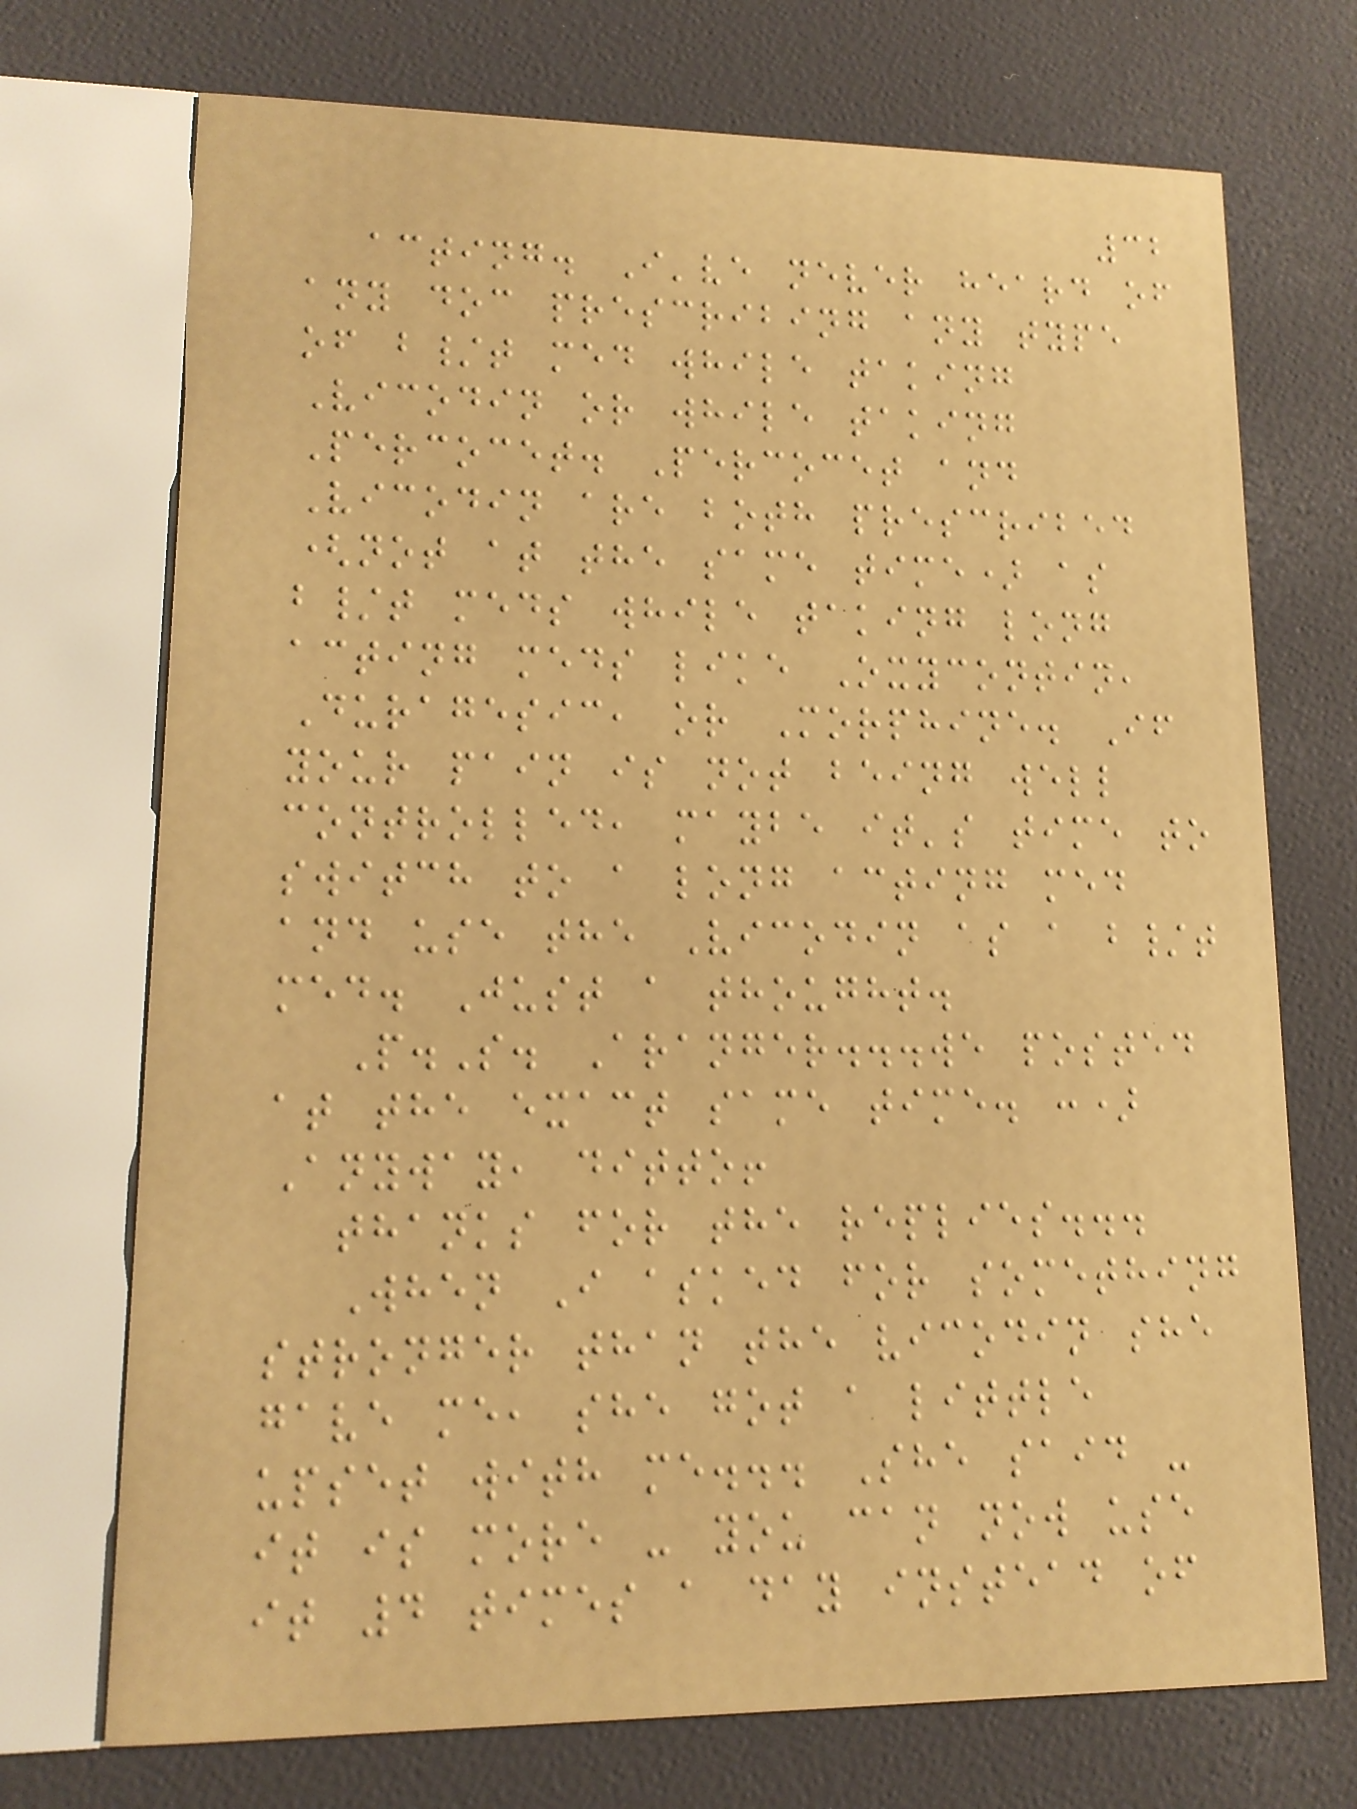32
acting. I've never heard of
any doc prescribing any type
of b/t med while taking
Vicodin or while taking
Percocet. Percocet and
Vicodin are both prescribed
(not at the same time) as
b/t meds while taking long
acting meds like Oxycontin,
Duragesic, or Morphine. If
your pain is not being well
controlled, maybe it's time to
switch to a long acting med
and use the Vicodin as a b/t
med. Just a thought.
P.S. Aranger...we posted
at the exact same time. :)
Anyway, ditto!
thanks for the replies...
When I asked for something
stronger than the vicodin she
gave me, she got a little
upset with me... She said -
it is more - you can now use
it 4 times a day instead of
